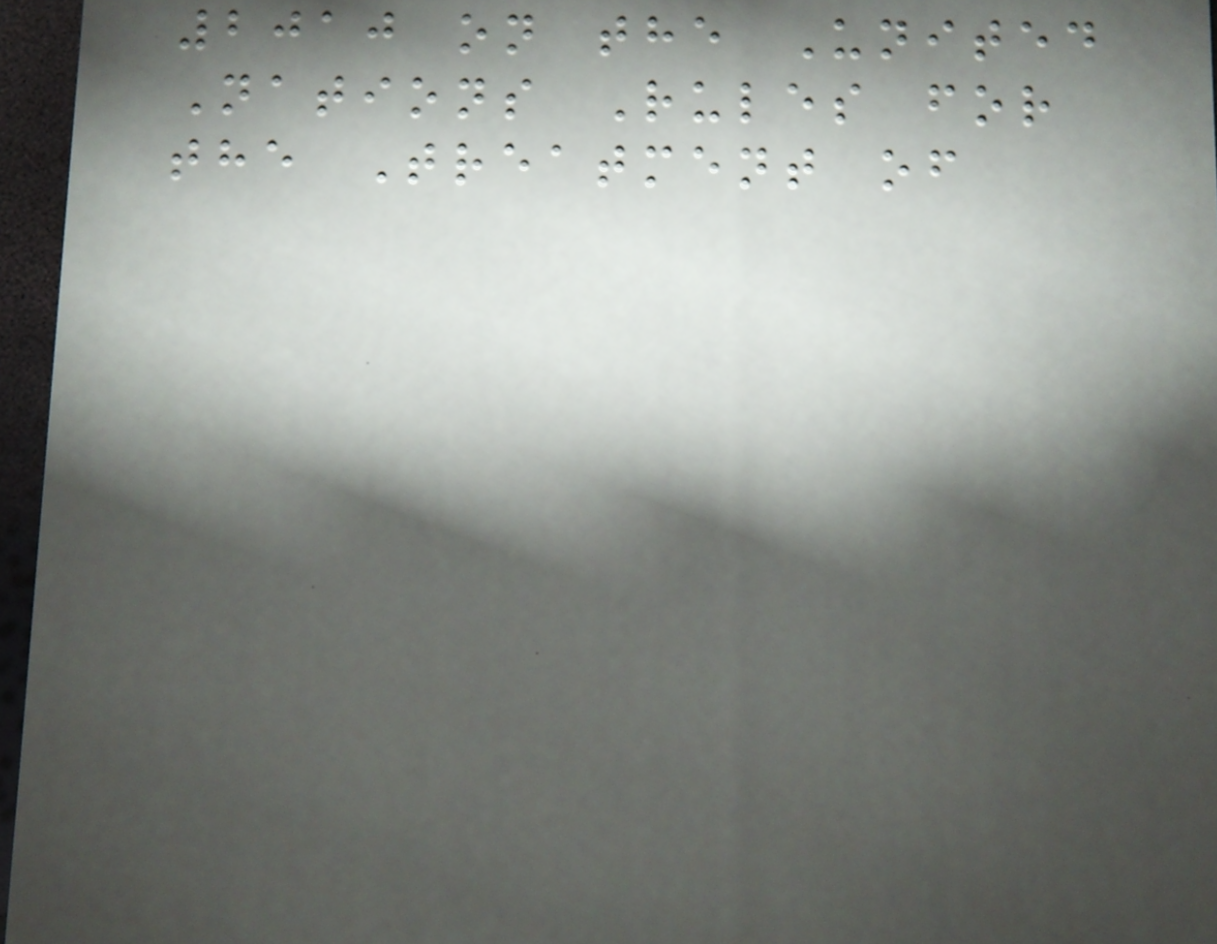2010 on the United
Nations Rules for
the Treatment of
